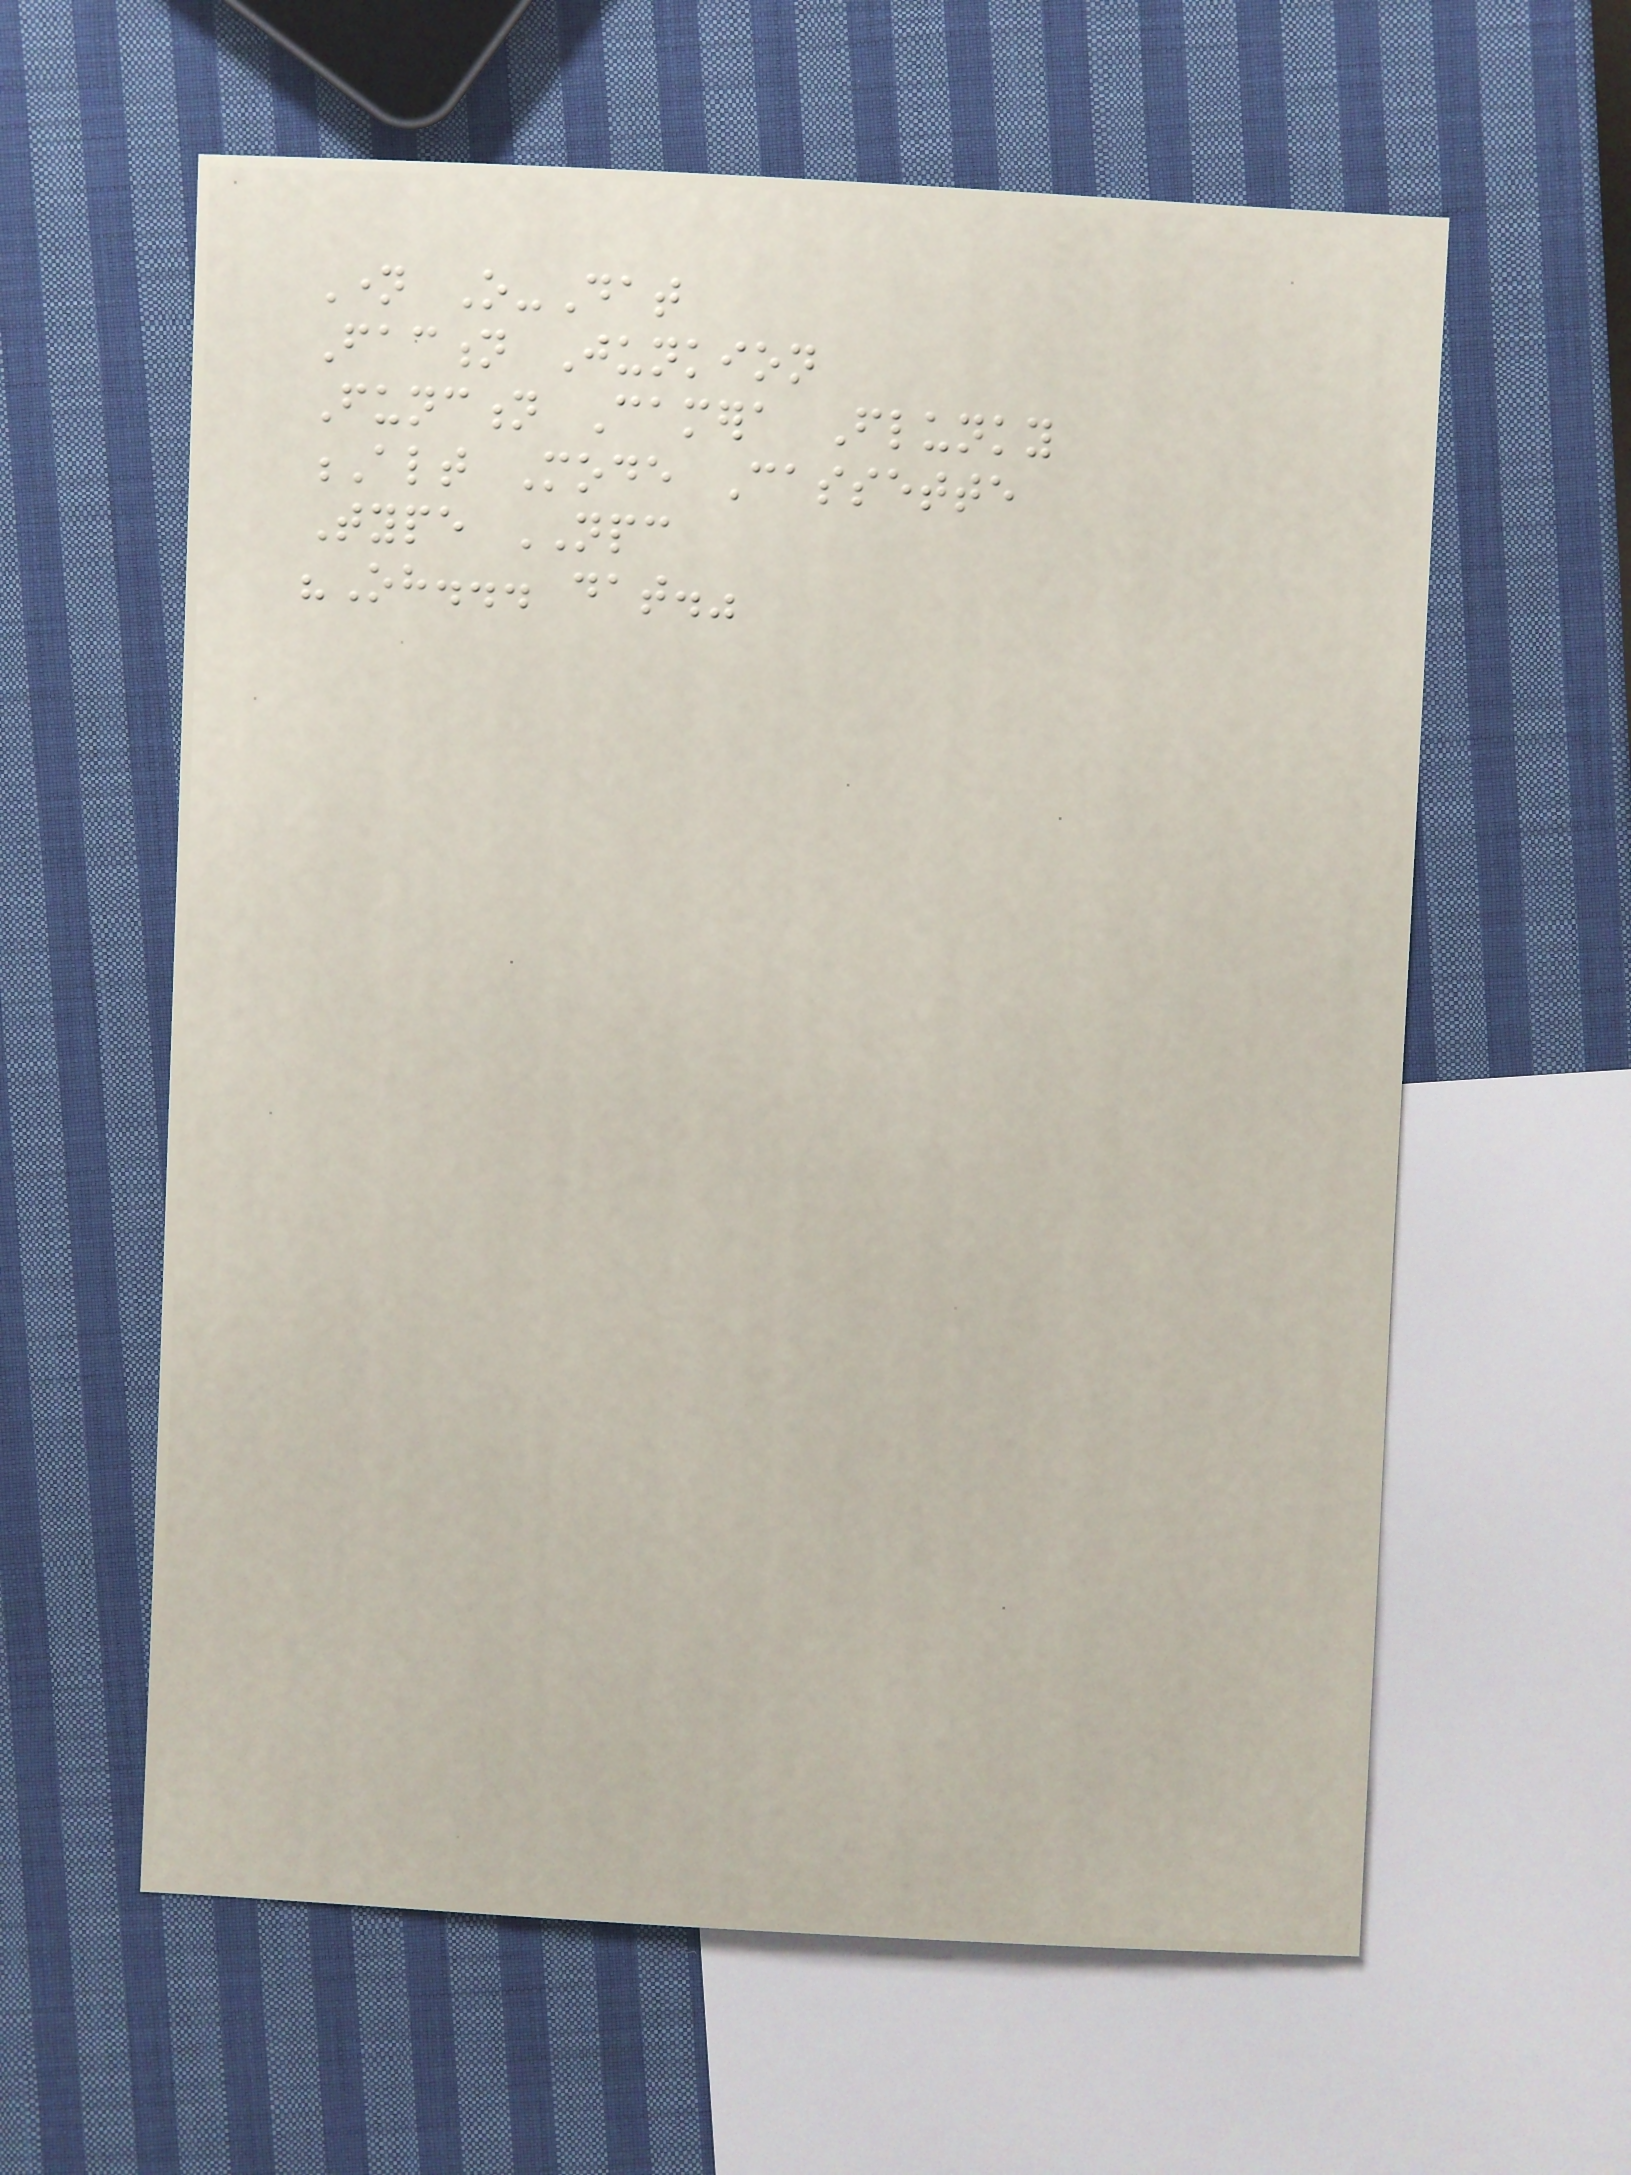Name O-Dat
Faction Junkion
Function Camera Flunky
Alt Mode Cassette
Type NPC
"Oh... dat."
